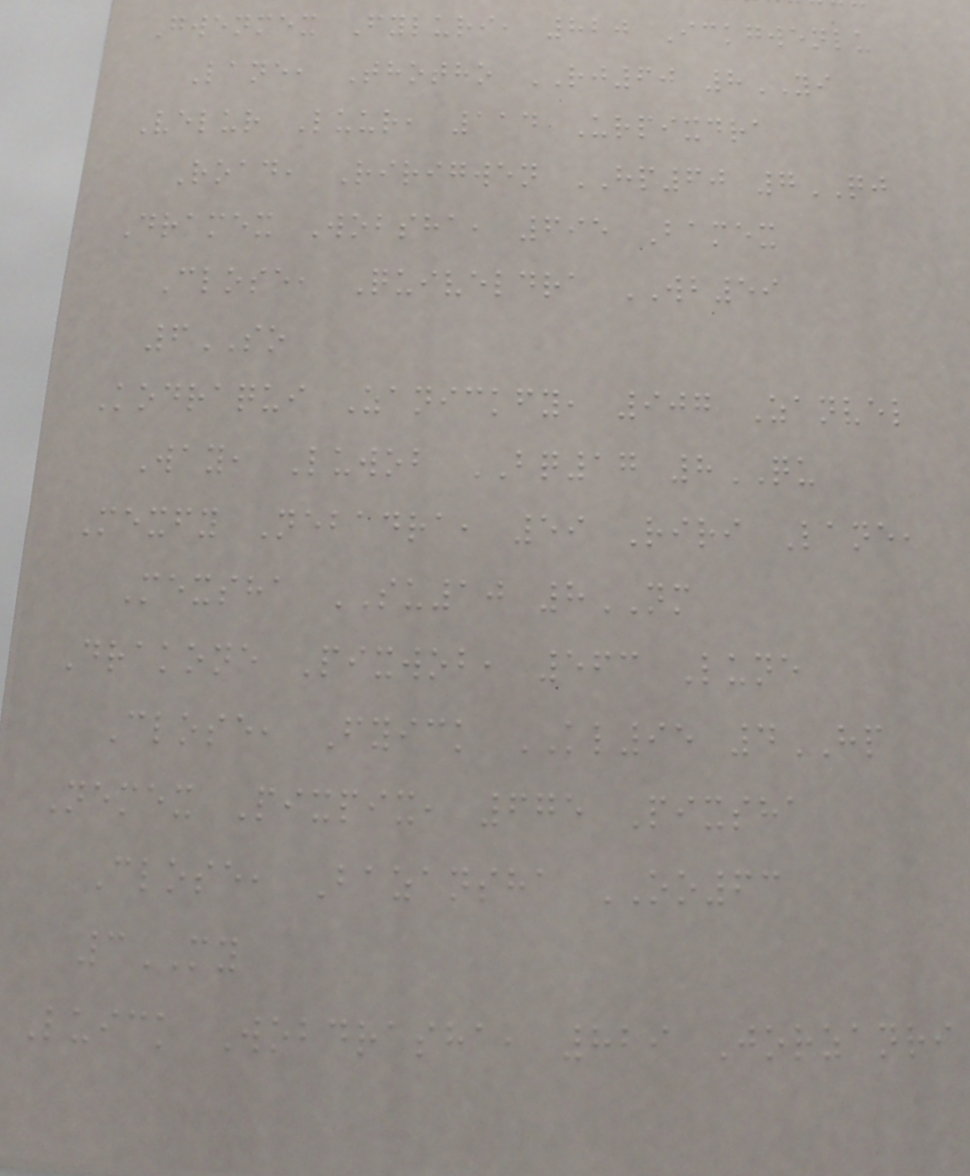Gwenmex Fyluri, 820 Ickgwenlu
Lane, Thotho RJ60 8YI
Velur Luur, 114 Urpixdra
Road, Ririgwen HP60 7QJ
Dramex Wobsha, 695 Bamex
Close, Quiveldra WB59
6SO
Kodraqui Zanickfy, 907 Zanvel
Way, Luwob BQ17 8QU
Mexfy Nebadra, 59 Riri Lane,
Mexsha SU10 8NM
Drakone Pixwob, 563 Lune
Close, Fyick KL95 4HP
Nemex Pixpix, 675 Pixsha
Close, Bazansha OO63
3MY
Luick Wobdrasha, 829 Jorzanri
